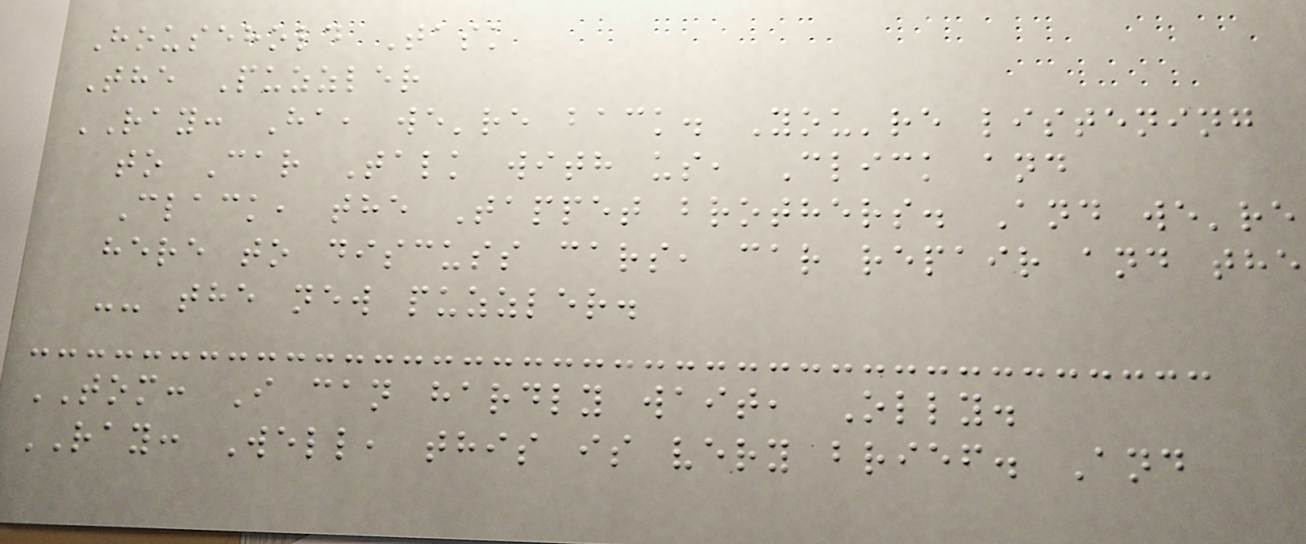Household Task
The Puzzler
RAY: Ha, we're back. You're listening
to Car Talk with us, Click and
Clack, the Tappet brothers. And we're
here to discuss cars, car repair and the
-- the new puzzler.
TOM: I can hardly wait, Olly.
RAY: Well, this is very brief. And
